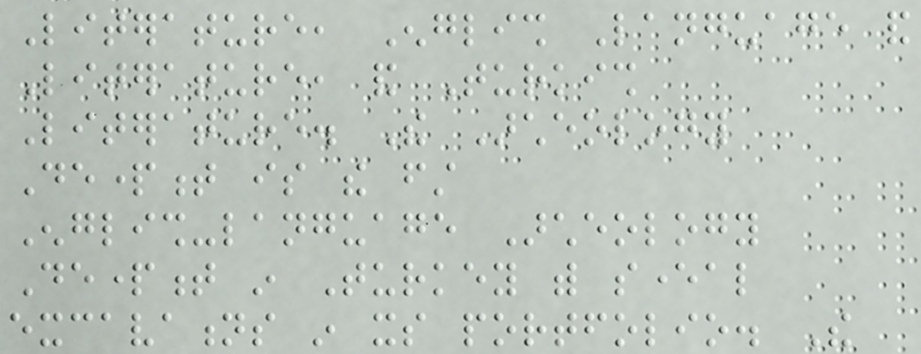Literature, English Language and
Literature, and Turkish
Literature. The Archeology
Department is the first
English-language Archeology
Department in Turkey with several
excavations in its portfolio. The
